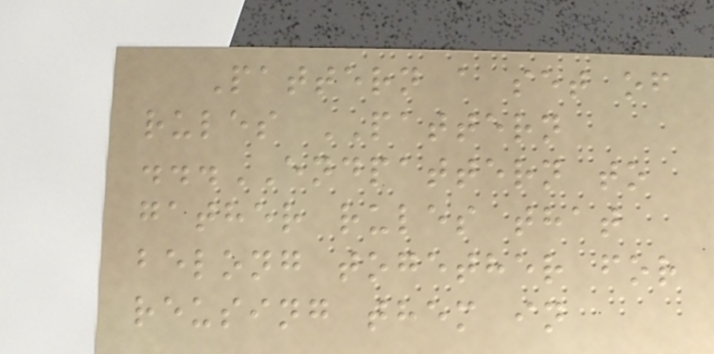Pattern a set of
rules PATTERN
...ENDPATTERN to
gather rules that
belong together for
reusing them in
